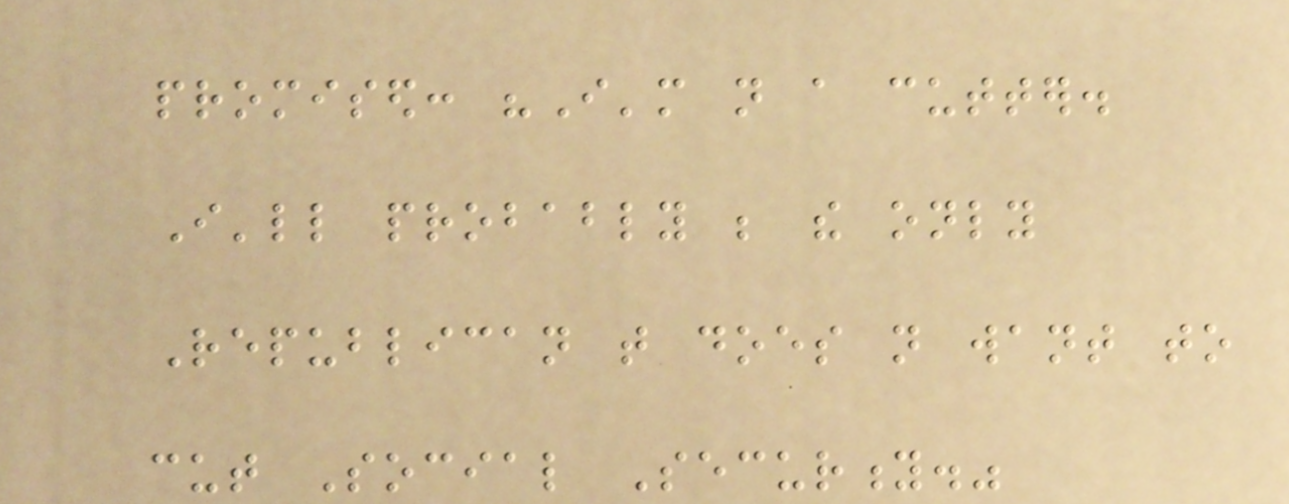promised: "I'm not a cutter.
I'll probably be the only
Republican that does not want to
cut Social Security."
